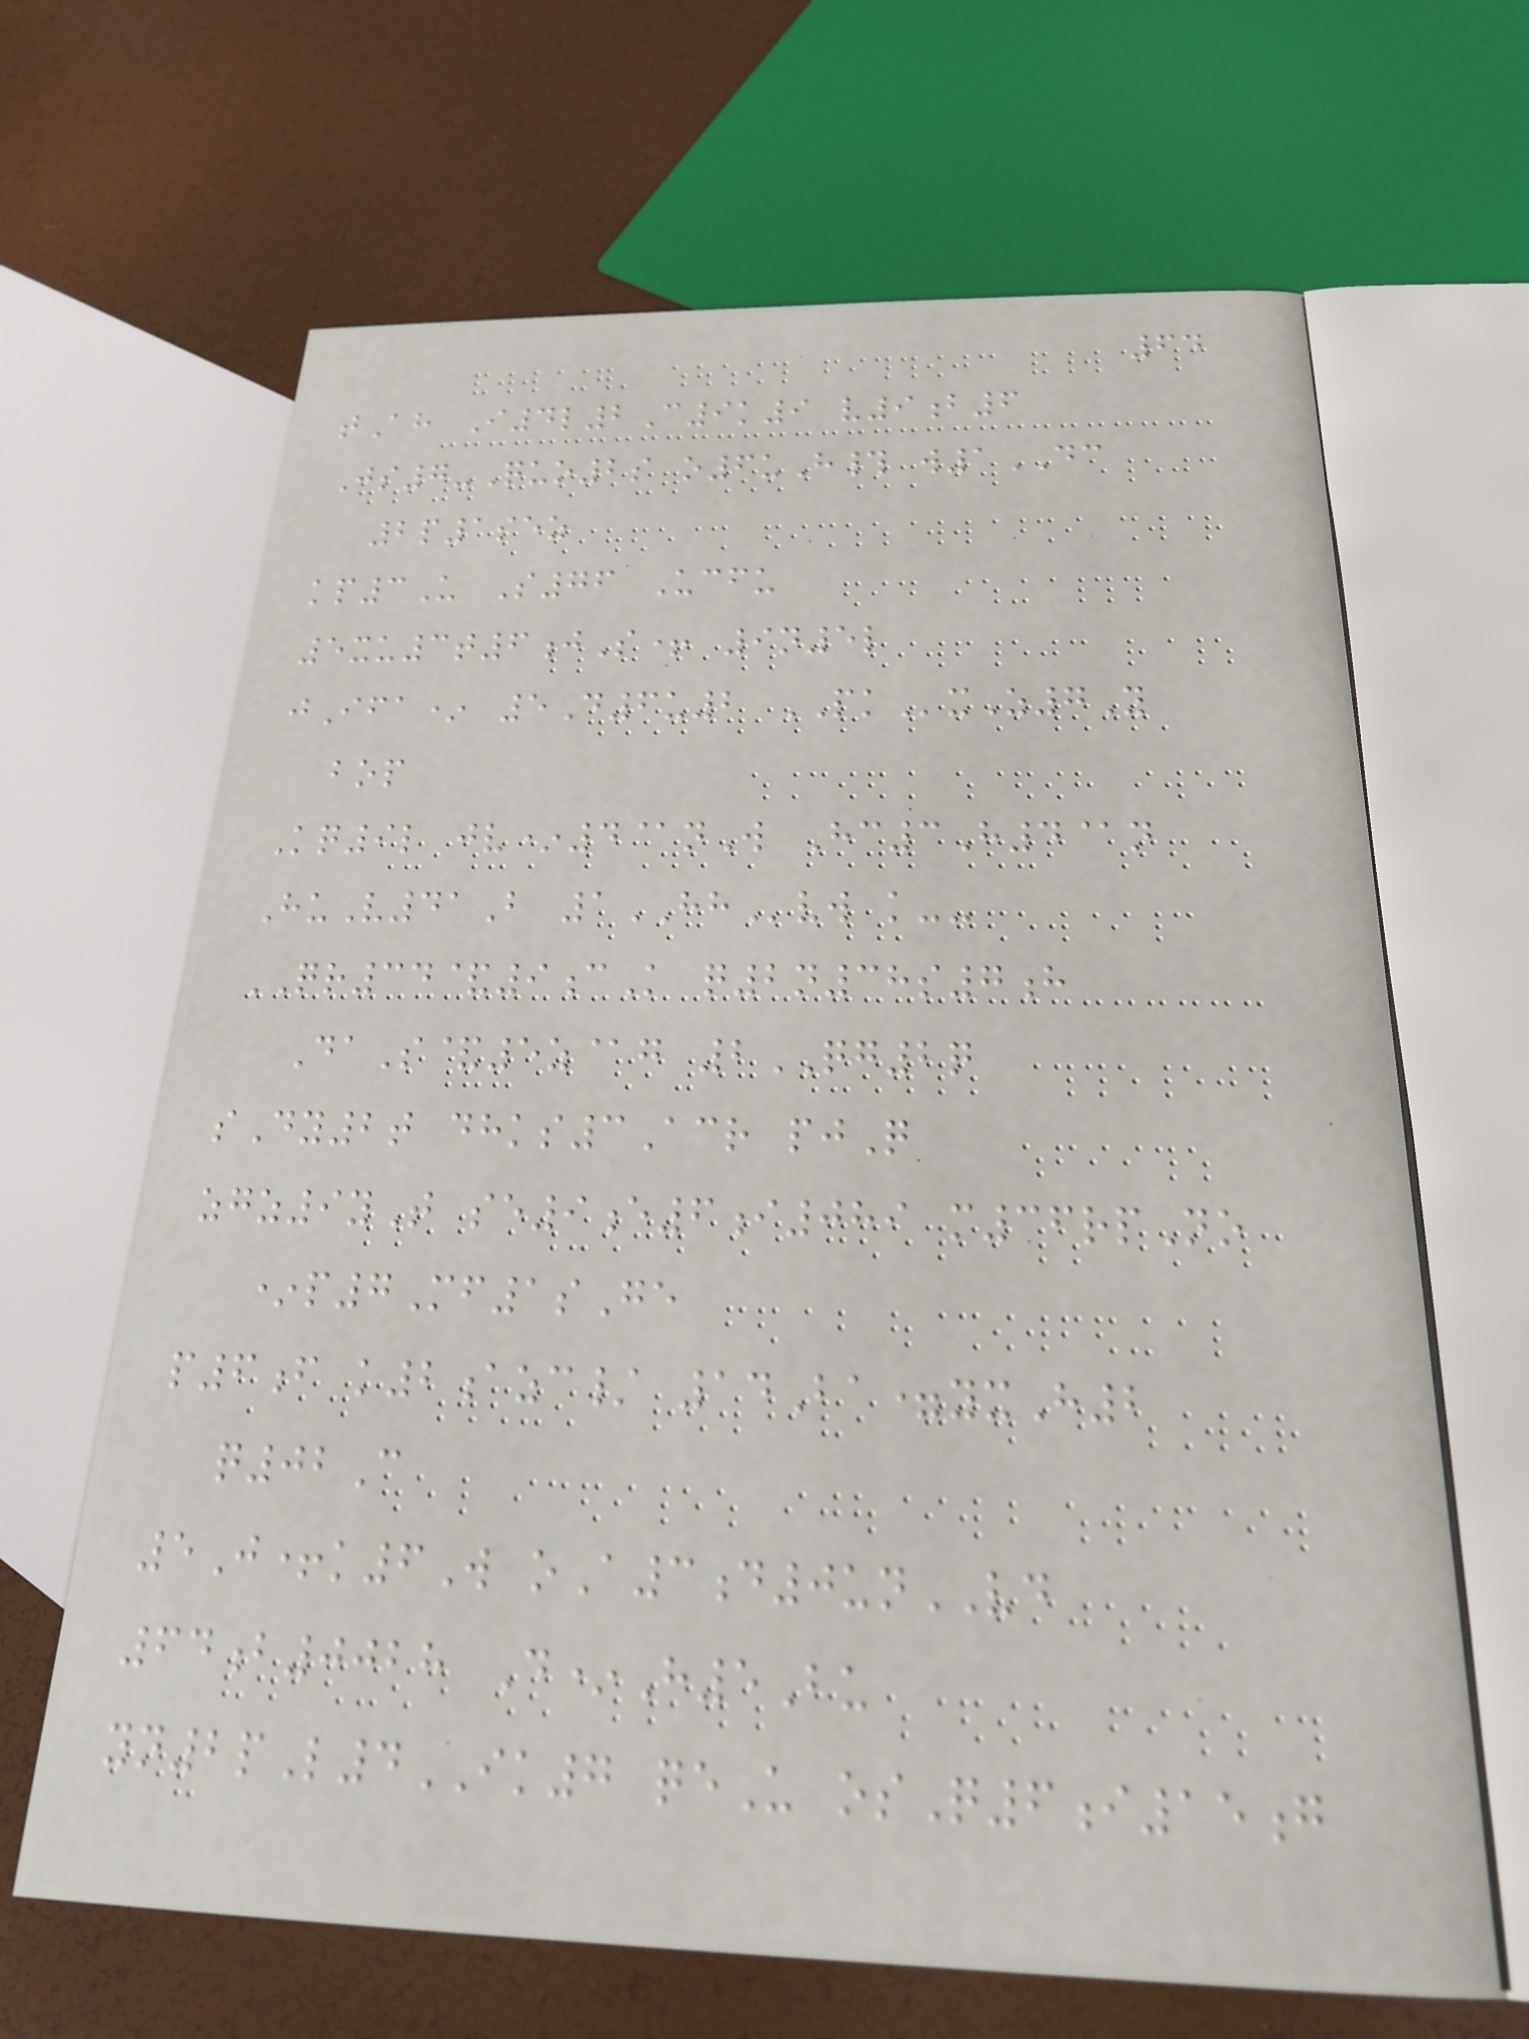64
tAh I4l2C9k9 v9b6
Js7-Quo2s o6uH# w1DC
2p1sez
kp3U S76 Ucfu
5xu3t6jS+ 9n5l
jIfa* 5D6u2 PKxZ7Y
bop
Kq9l jv*4@nW Hc3H4@n
HuV41B 1HHvw k--
QR34&9cK q2n38s7h
DaS&5z@g 2QG2q
sDy2t dhks3Acr pjQ
zgz9yT se9e6i089 m36rpNo
*p7Mf1sGe
p6f k2azc/ 14Ba=yxH2
q02C
5J+k6W oA3d0unVD
64b0028 D*H5Bu
yn2pL4IK7 qeU osQ6i15g
